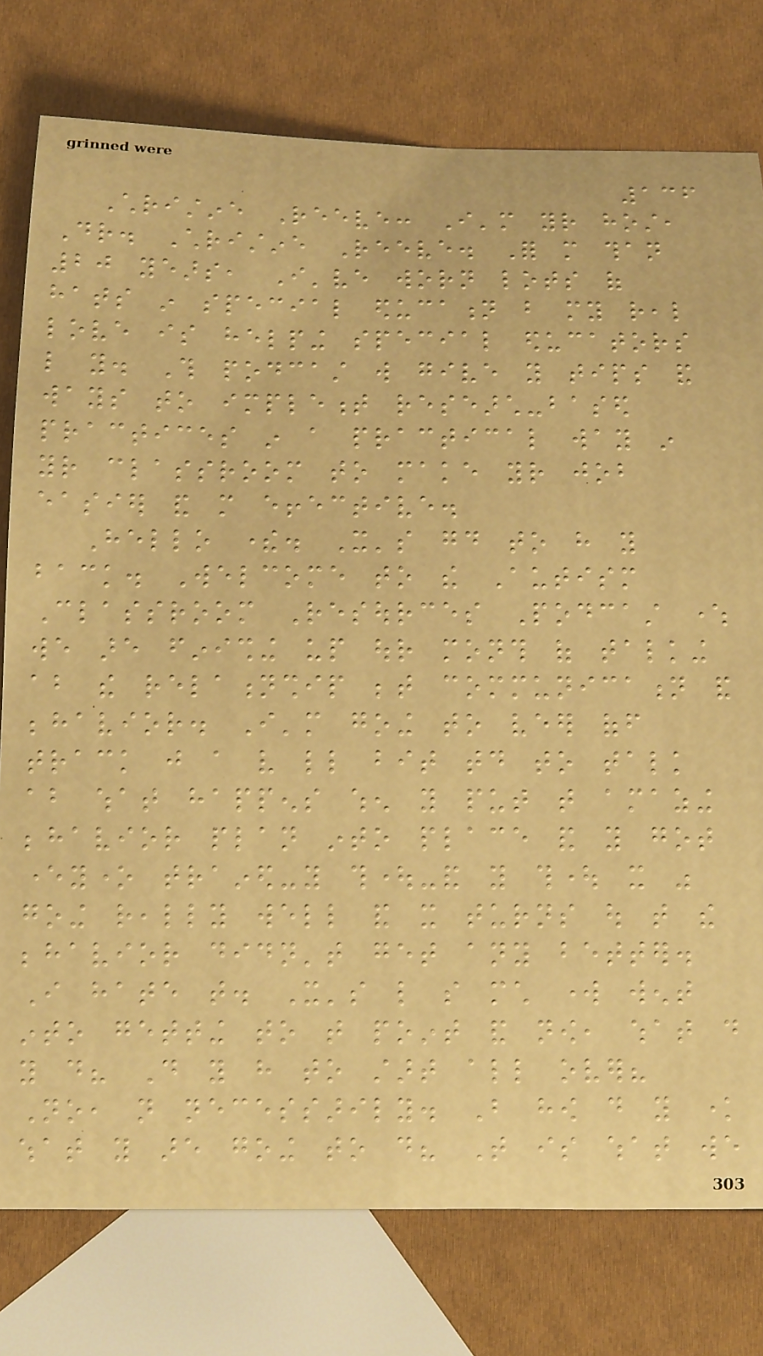136
Christine Reeve: I'm your host,
Dr. Christine Reeve. For more than
20 years, I've worn lots of
hats in special education but my real
love is helping special educators
like you. This podcast will give you tips and
ways to implement research-based
practices in a practical way in
your classroom to make your job
easier and more effective.
Hello there. It's good to have you
back. Welcome to the Autism
Classroom Resources Podcast where
we are finishing up our month of talking
about the relationship between communication and
behavior. I'm going to veer off
track just a very little bit today to talk
about what happens when you put that amazing
behavior plan into place and you got
everyone trained-you thought-and you thought it was
going really well and it turns out that the
behavior didn't get any better.
I hate that. It's like so much work went
into getting to that point and now, what do
you do? Do you have to start all over?
No, not necessarily. But how do you know
what you are going to do? That is what we
